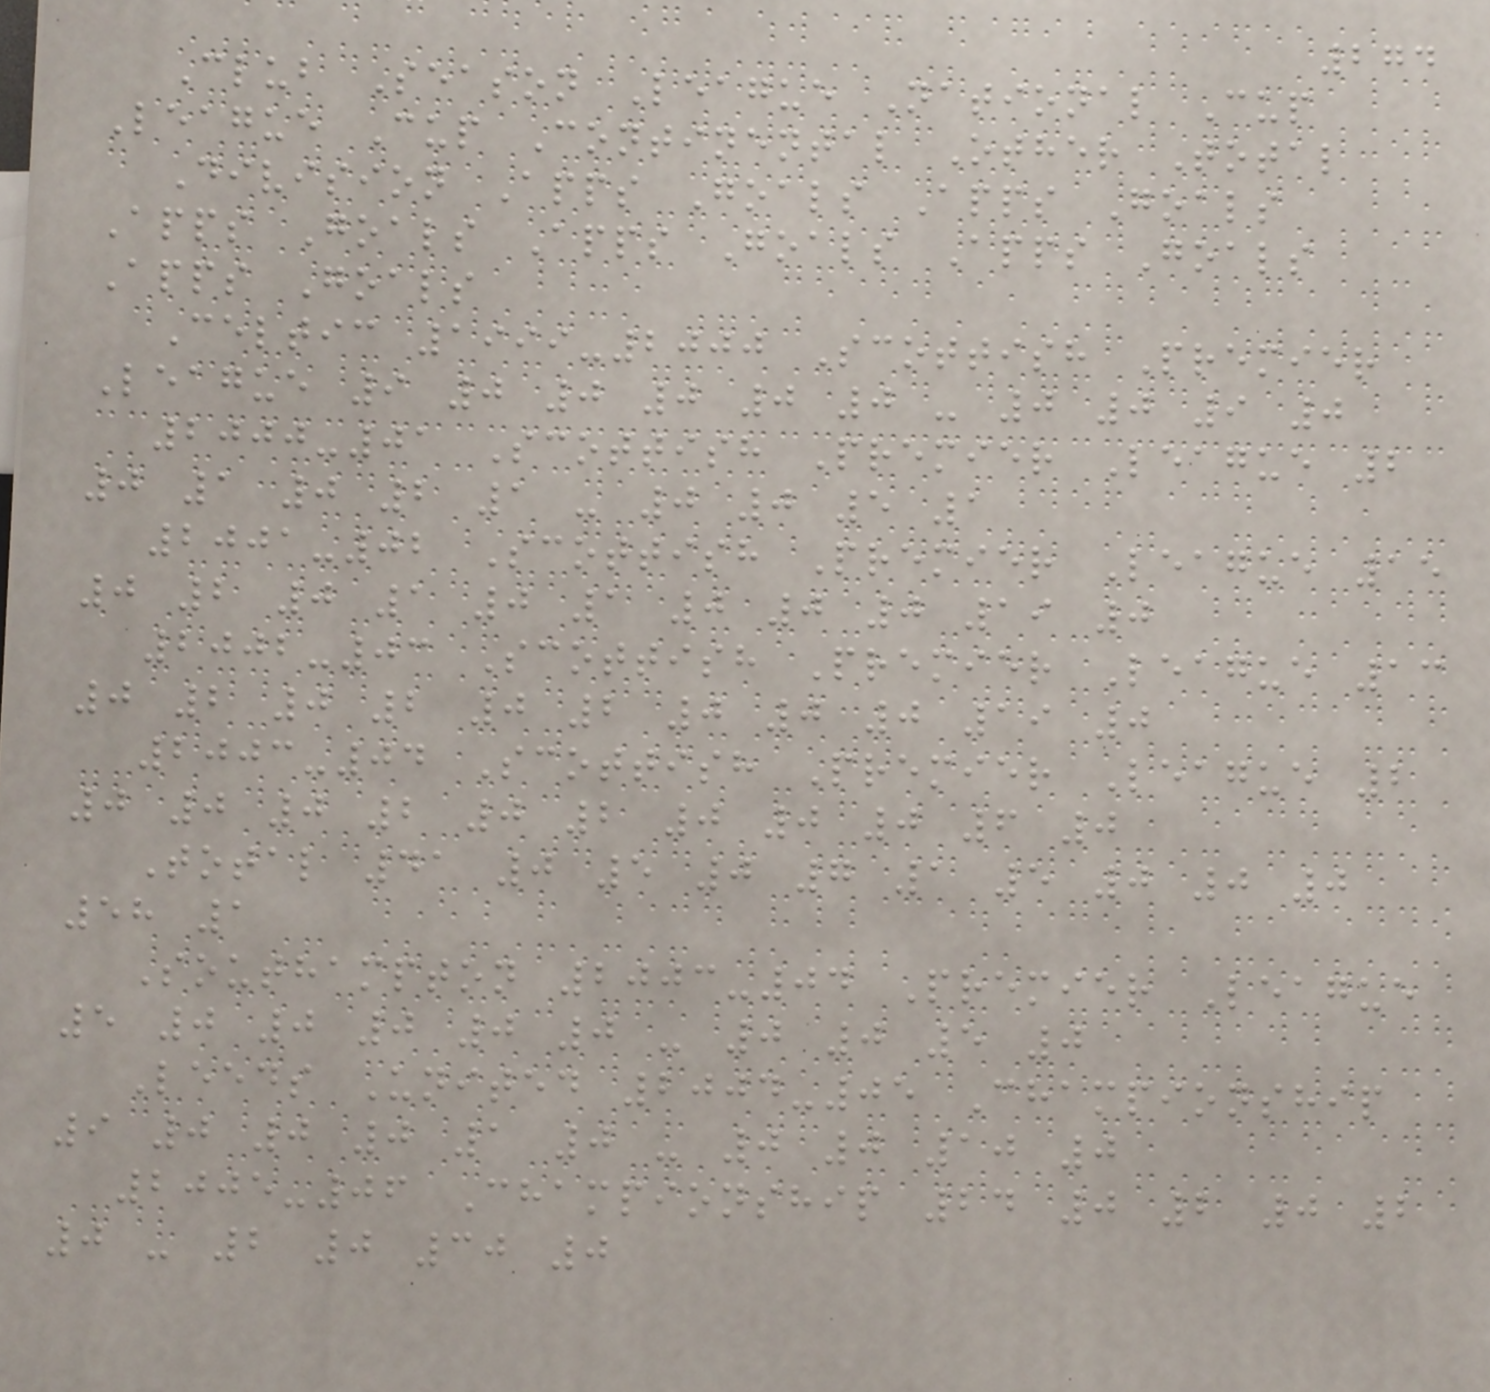274
Club Season League National Cup
League Cup Continental Other Total
Division Apps Goals Apps Goals
Apps Goals Apps Goals Apps Goals
Apps Goals
Celtic 1999-2000 Scottish Premier
League 9 0 0 0 0 0 - 0 0 9 0
2000-01 Scottish Premier League 2
0 1 0 2 1 - 0 0 5 1
2001-02 Scottish Premier League 15
0 2 0 1 0 1 0 0 0 19 0
2002-03 Scottish Premier League 13
0 2 0 2 0 2 0 0 0 19 0
2003-04 Scottish Premier League 2
0 0 0 2 0 2 0 0 0 6 0
Total 41 0 5 0 7 1 5 0 0 0
58 1
Southampton 2003-04 Premier League
5 0 0 0 0 0 - 0 0 5 0
Leeds United 2004-05 Championship
9 0 0 0 1 0 - 0 0 10 0
2005-06 Championship 24 0 2 0 2
0 - 2 0 30 0
